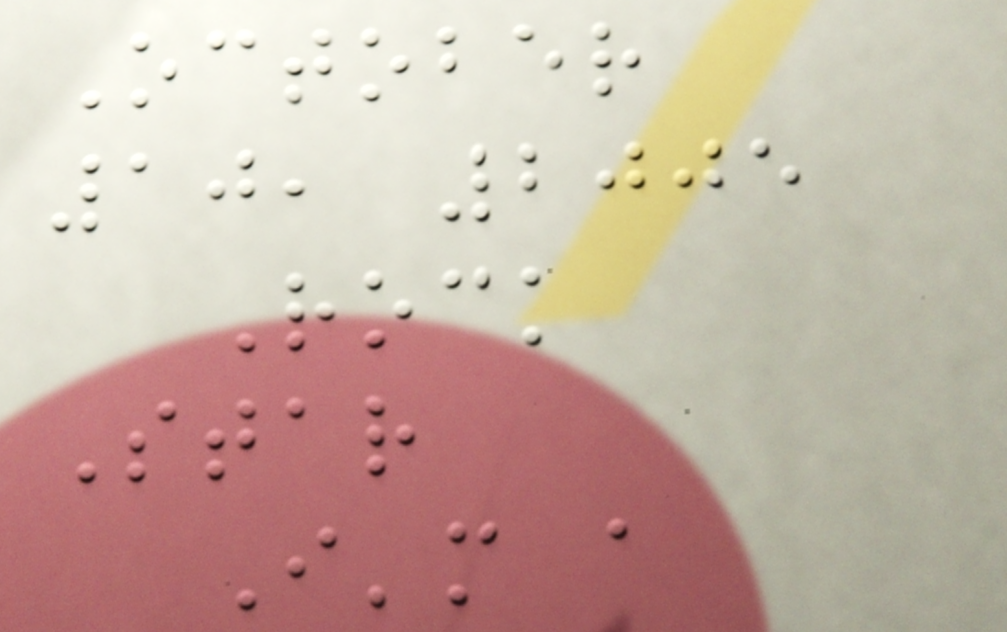October
10, 2005
Rock
Star
I'm a
